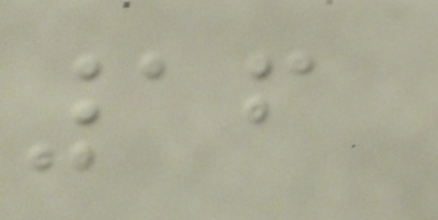16
